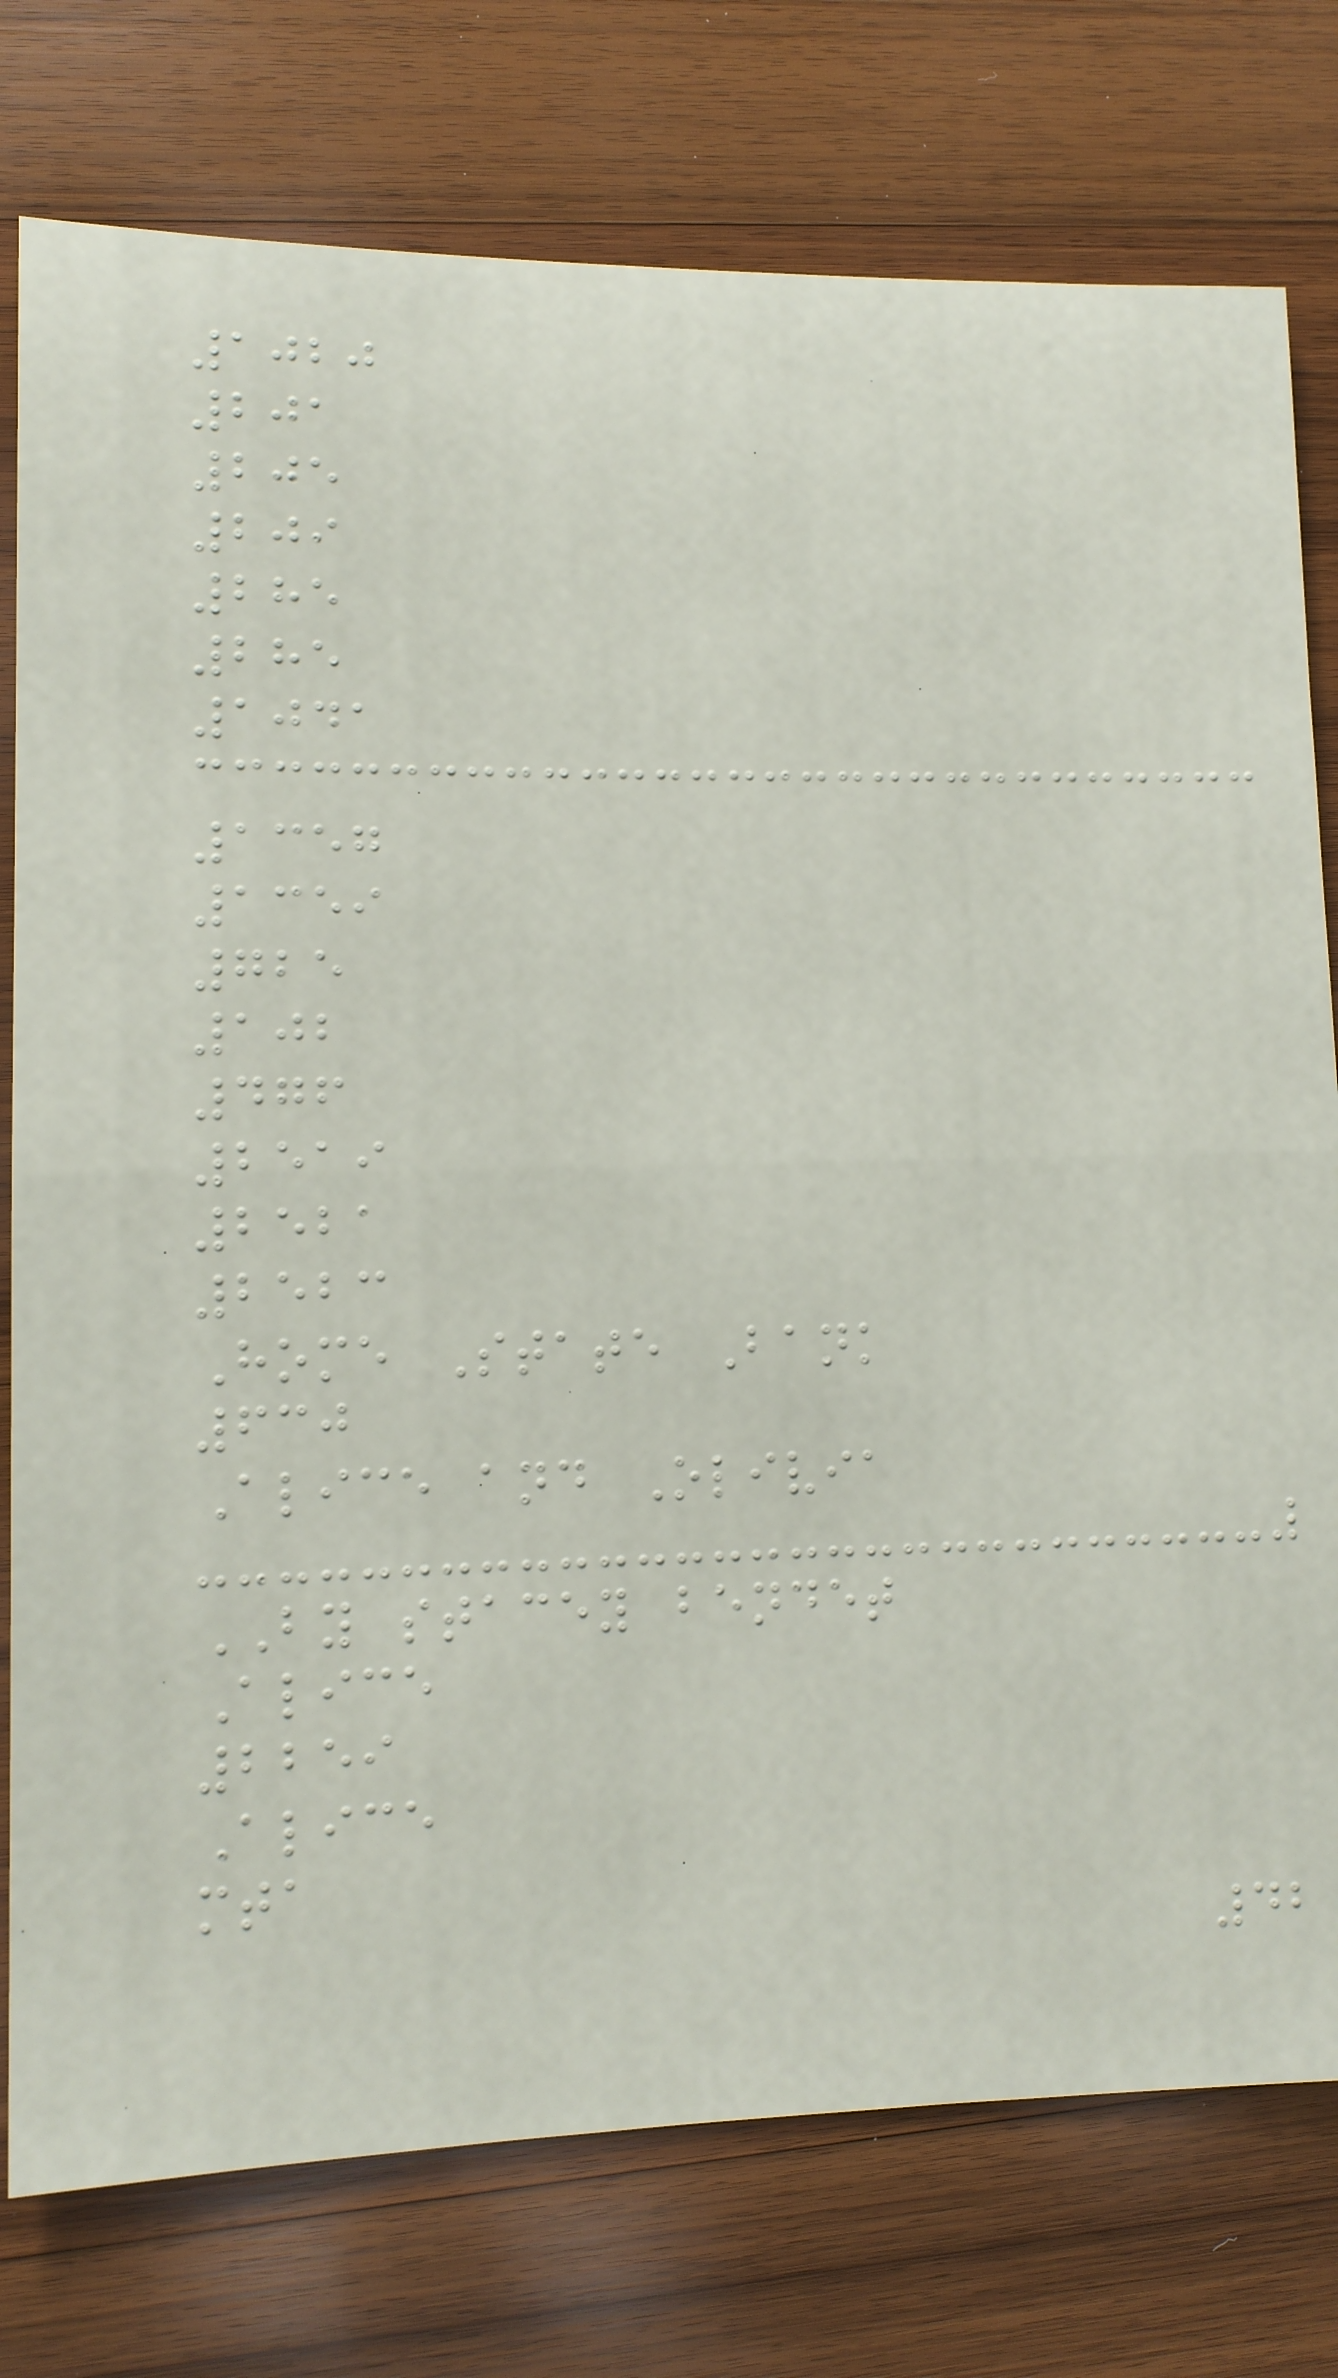1020
201
205
209
285
285
1041
1357
1359
725
102
476
2519
2521
2523
Home State Bank
630
Alice and Olivia
BY stacey bendet
Alice
2259
Alice
mta
42
